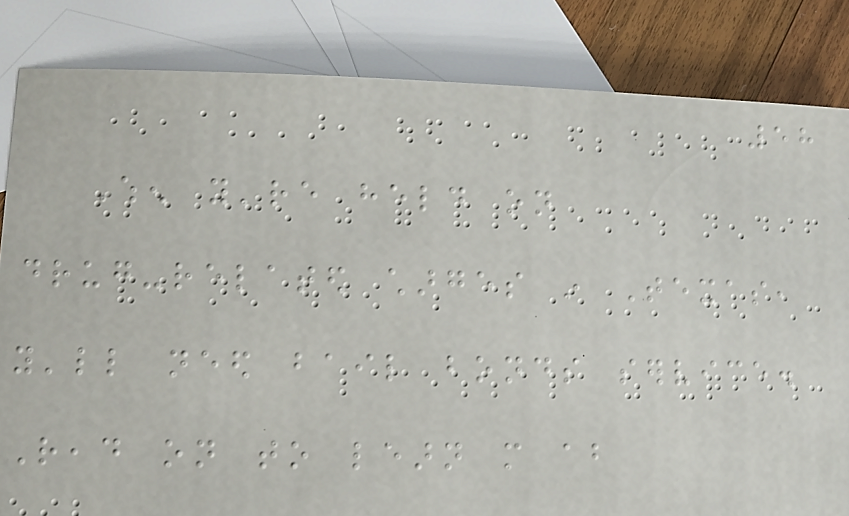58
When you're held on
drug-related charges in Texas,
you'll need bail bonds service.
Read on to learn more about
